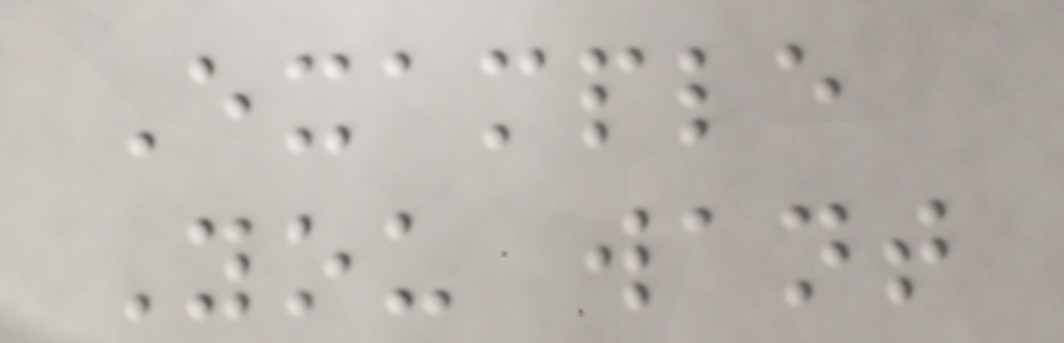Example
You want
